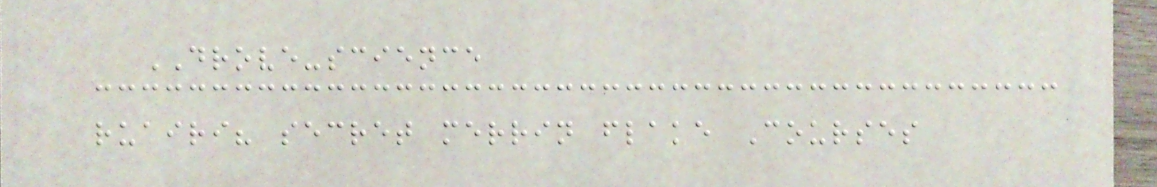DROVE-science
ruairi? secret merrin flake Courses
